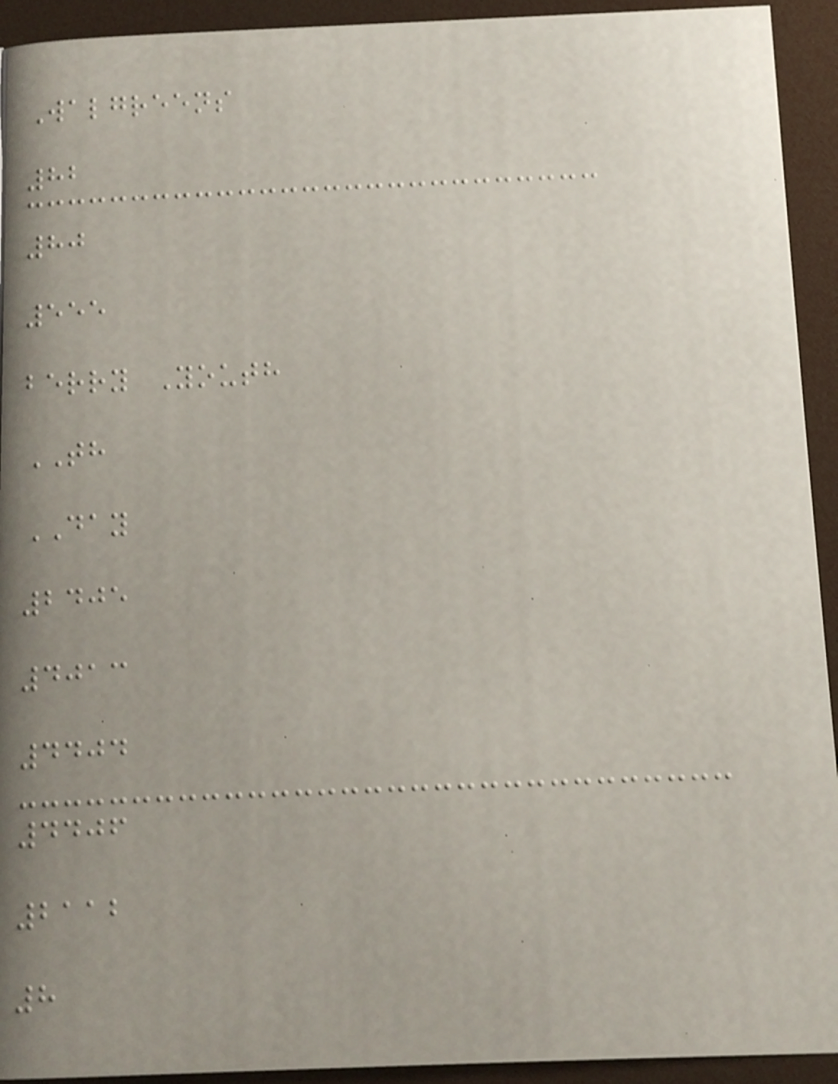Walgreens
82
80
555
berry Youth
TH
DAY
2405
4013
4404
4406
2112
8
